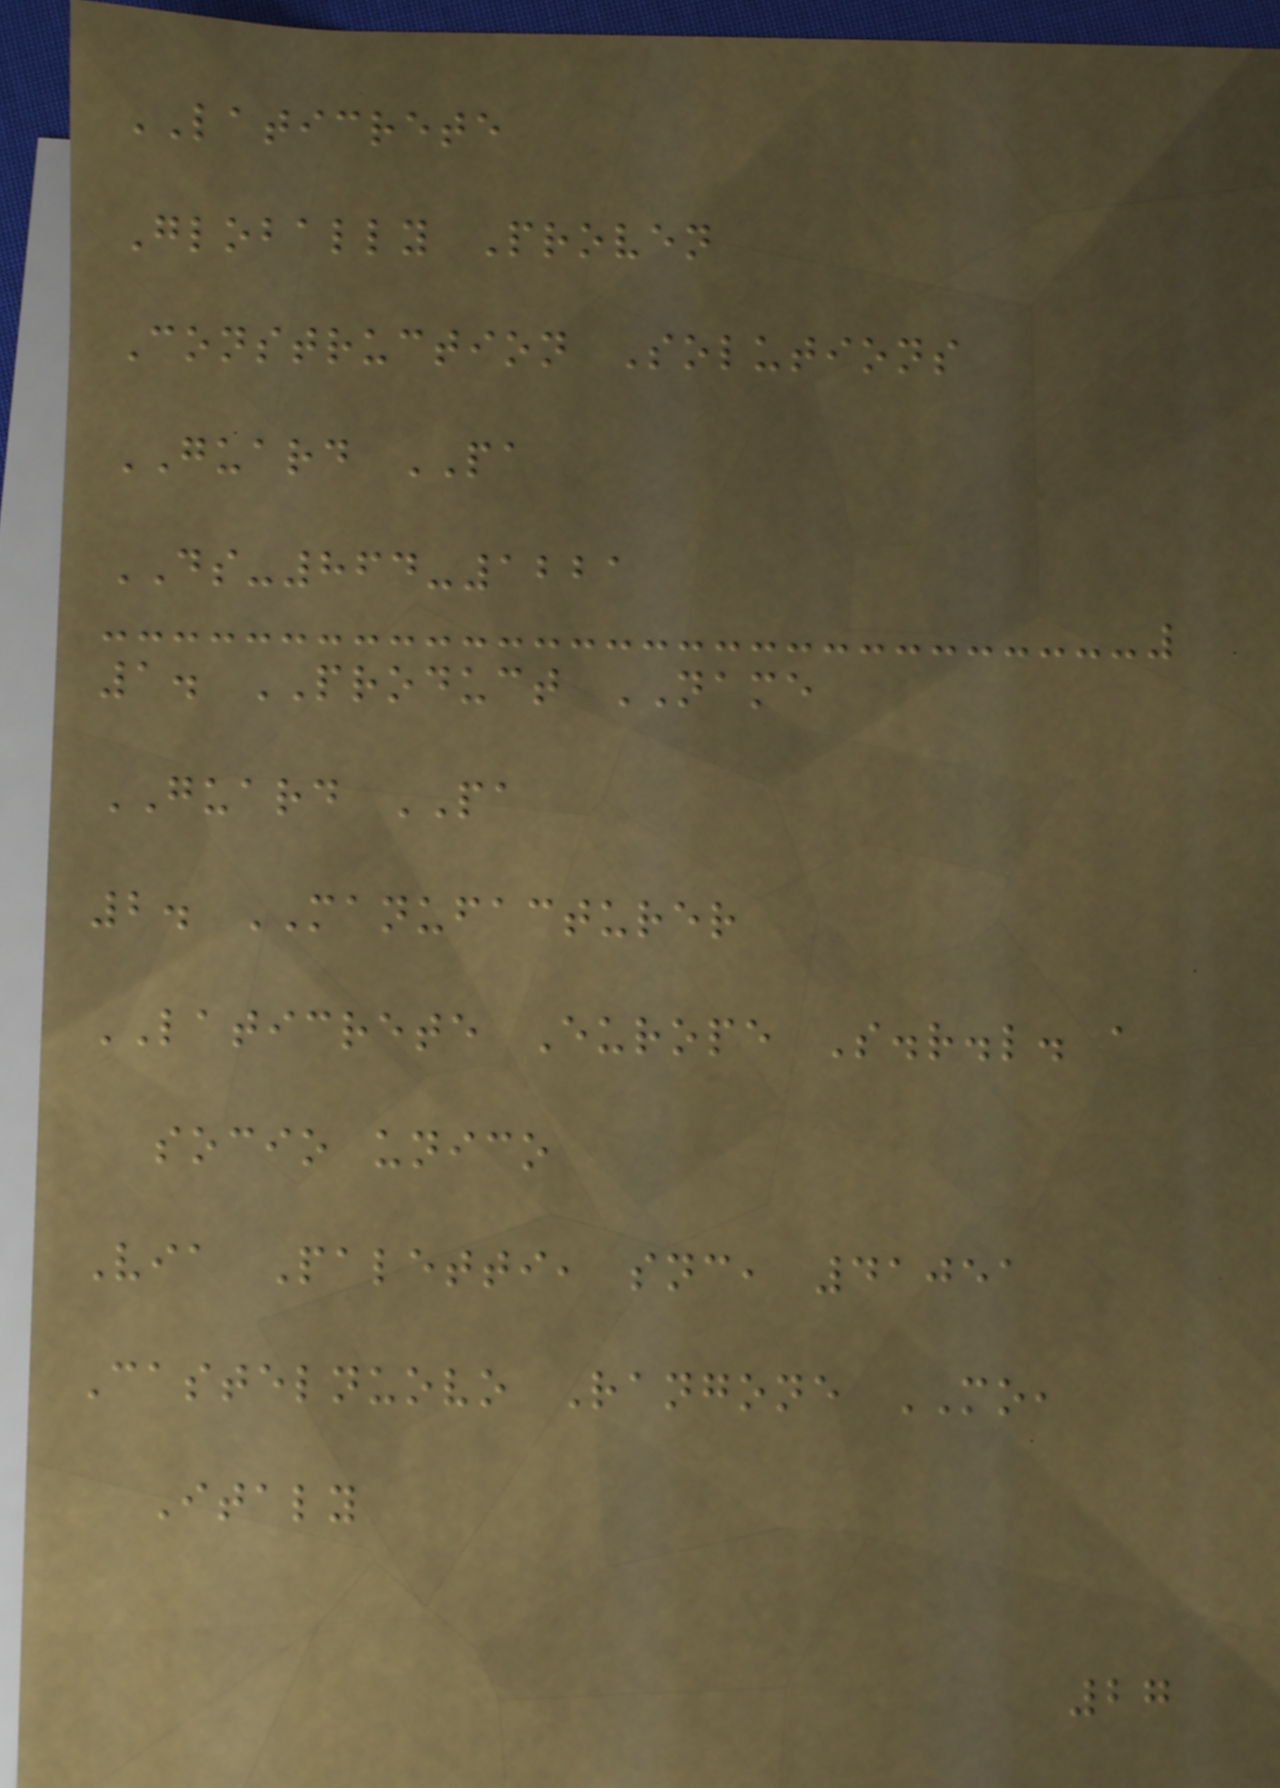LATICRETE
Globally Proven
Construction Solutions
GUARD PA
DS-864-1221
1. PRODUCT NAME
GUARD PA
2. MANUFACTURER
LATICRETE Europe S.r.l. a
socio unico
Via Paletti, snc, 41051
Castelnuovo Rangone MO,
Italy
27
